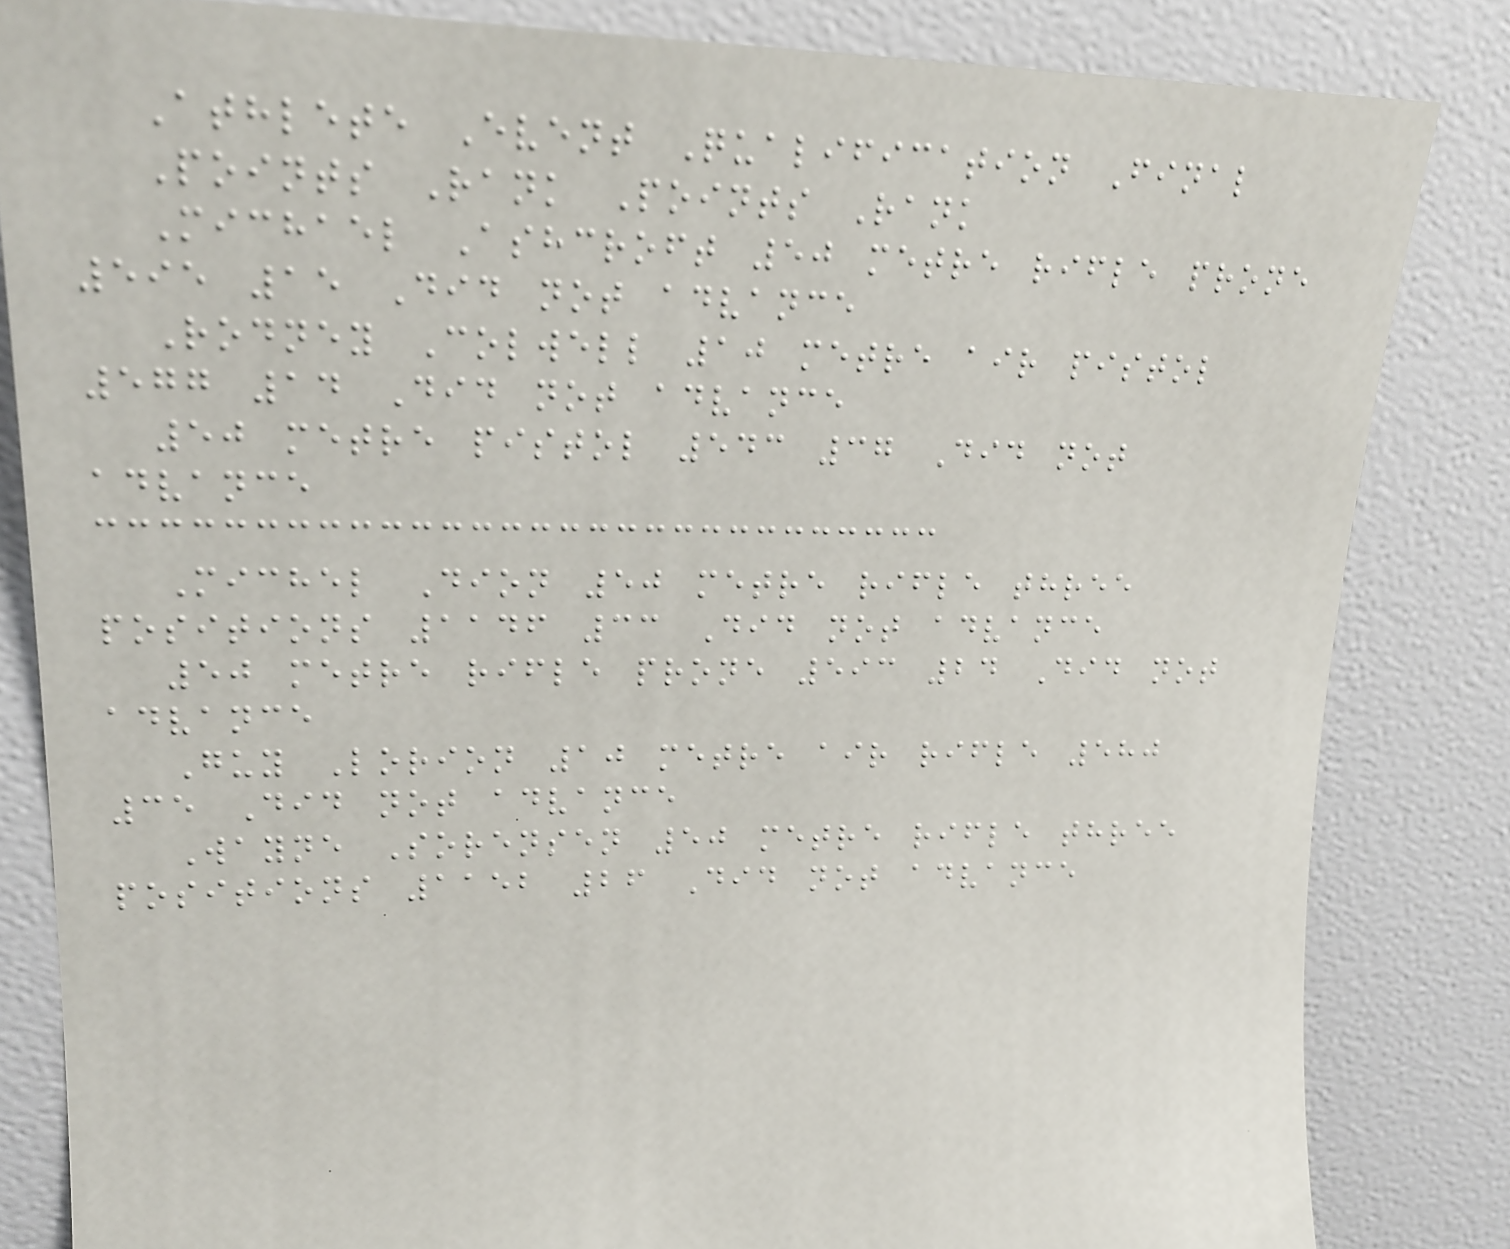Athlete Event Qualification Final
Points Rank Points Rank
Michael Ashcroft 50 metre rifle prone
595 15 Did not advance
Rodney Colwell 10 metre air pistol
577 14 Did not advance
50 metre pistol 543 37 Did not
advance
Michel Dion 50 metre rifle three
positions 1146 33 Did not advance
50 metre rifle prone 593 24 Did not
advance
Guy Lorion 10 metre air rifle 580
35 Did not advance
Wayne Sorensen 50 metre rifle three
positions 1152 26 Did not advance
